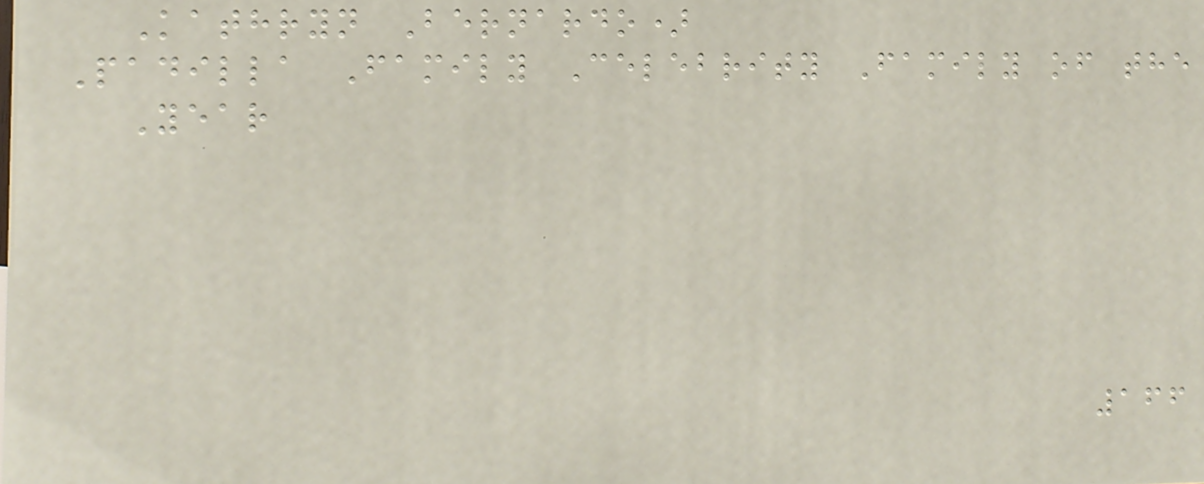Kathryn Bernardo)
Padilla Family Celebrity Family of the
Year
166
